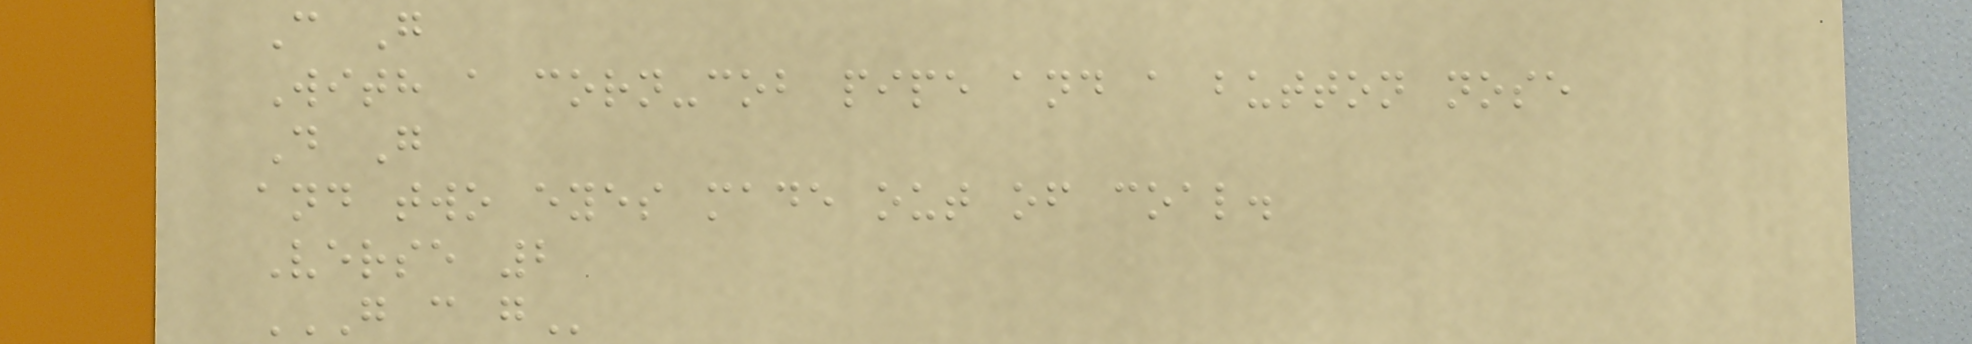C G
With a corn-cob pipe and a button nose
D G
and two eyes made out of coal.
Verse 2
G C G
